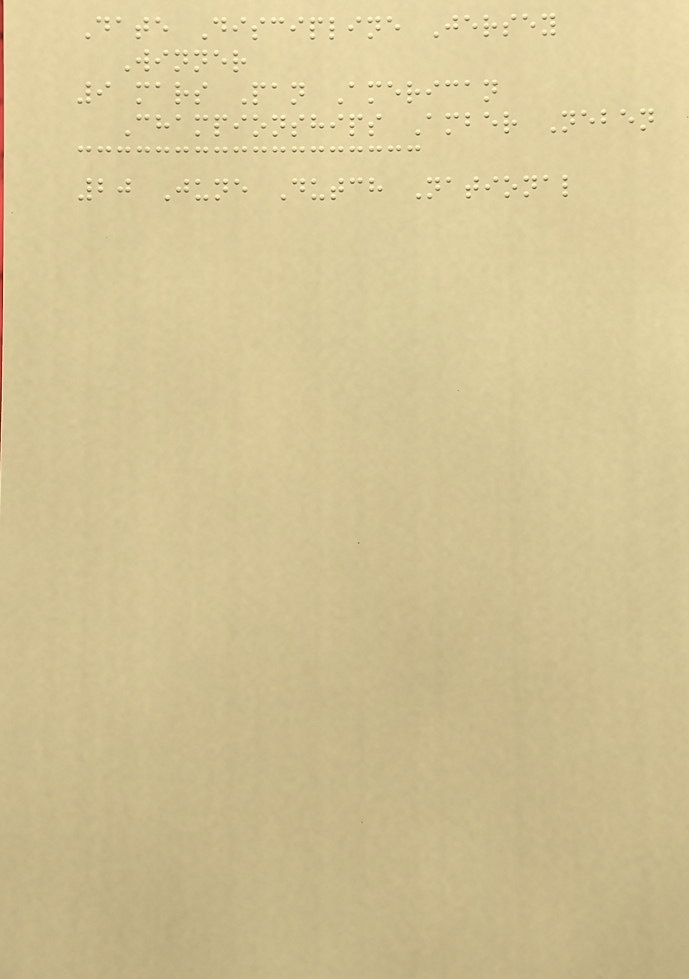Date Discipline Jersey
Winner
9 mars Pan American
Championships Amber Neben
20 June Dutch National
